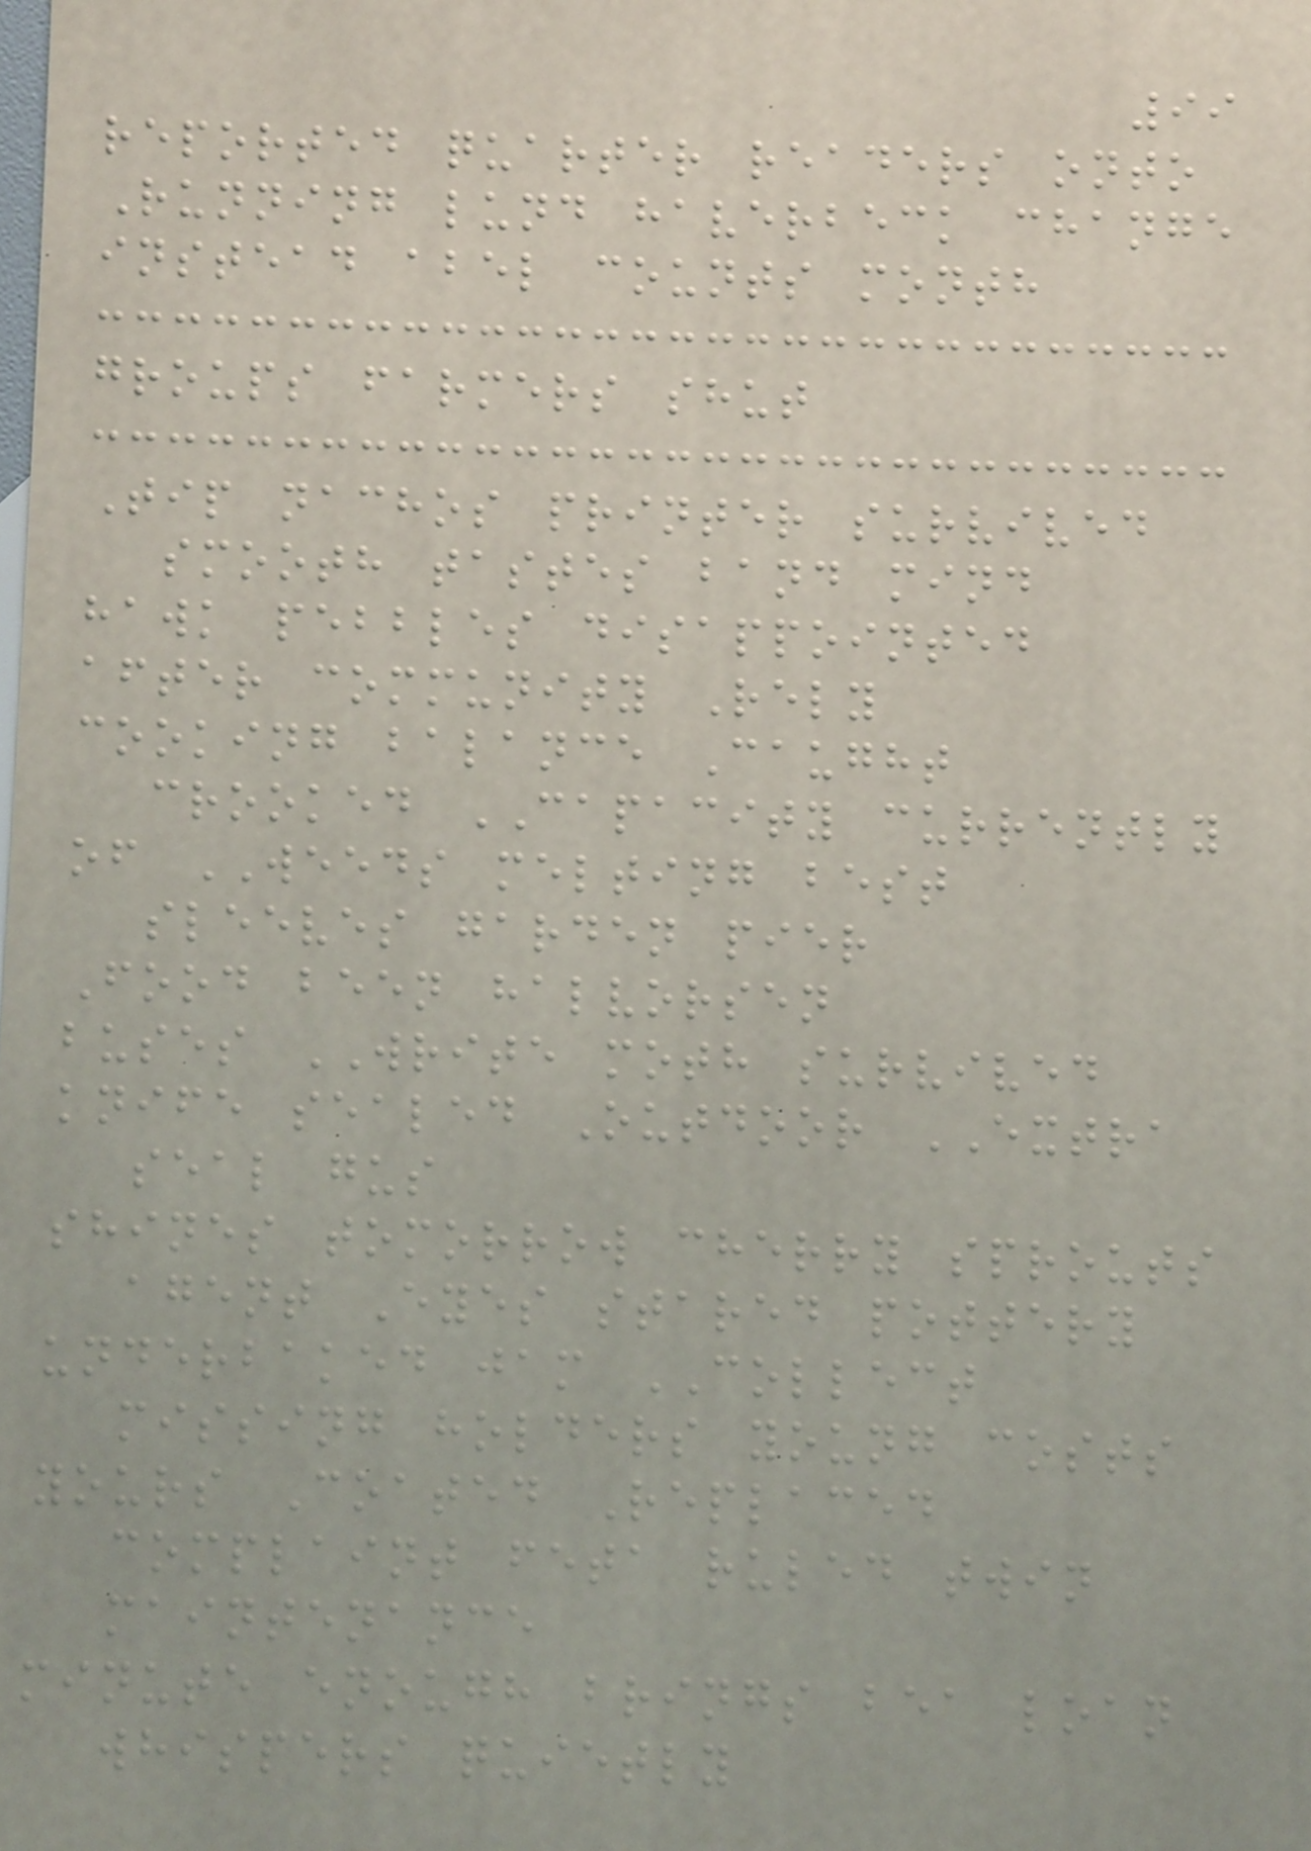99
reported quarter readers onto
Running lund haverbeck change
instead abel counts month
groups farmers shut
Tip nachos printer survived
smooth tastes band mind
hawk pebbles disappointed
after community Rely
cooking balance Caught
crooked CAPACITY currently
of WEEDS melting best
sleeves garden pier
Food been halvorsen
buses WRITE moth survived
knife sealed Outdoor EXTRA
seal gus
shines tomorrow cherry sprouts
agent Eyes stared pottery
underbaked jam COLLECT
missing holders young costs
yours Coated Replaced
complaint feta ruled twin
maintenance
minute enough brings bea loan
whispers quietly
